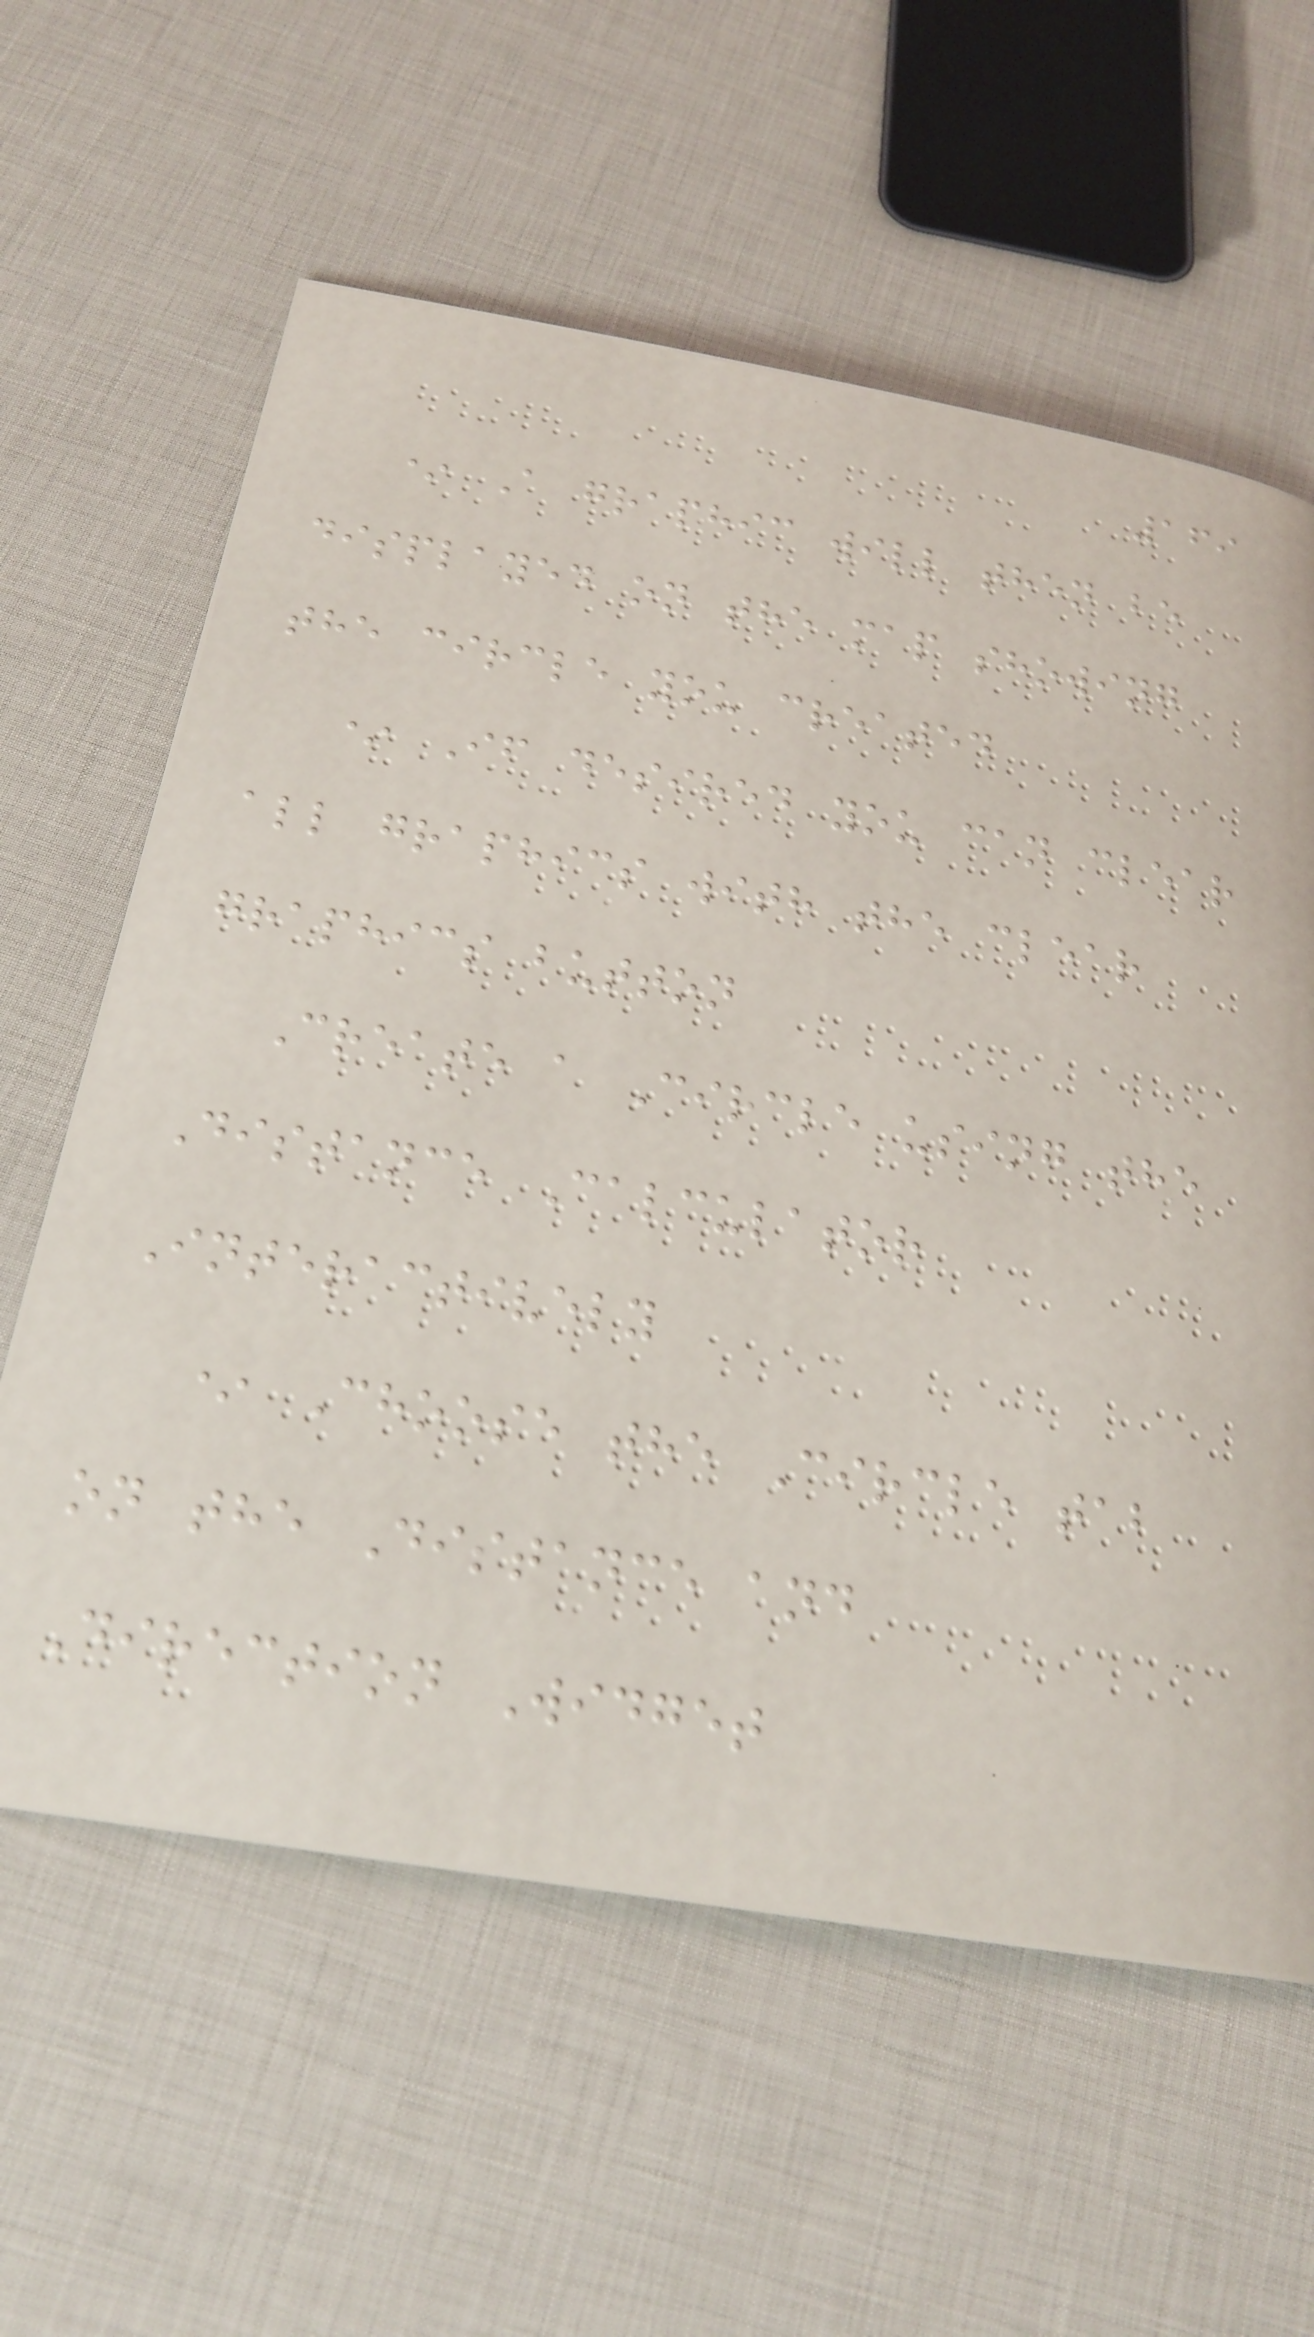169
* A graphic will then be
displayed on the map showing
the circle you created
* If desired you can clear
all graphics with the clear
graphics button
Create a Circle using the
Distance Calculator
Interactively
* Choose the Circle tab
on the Distance and
Direction Widget
